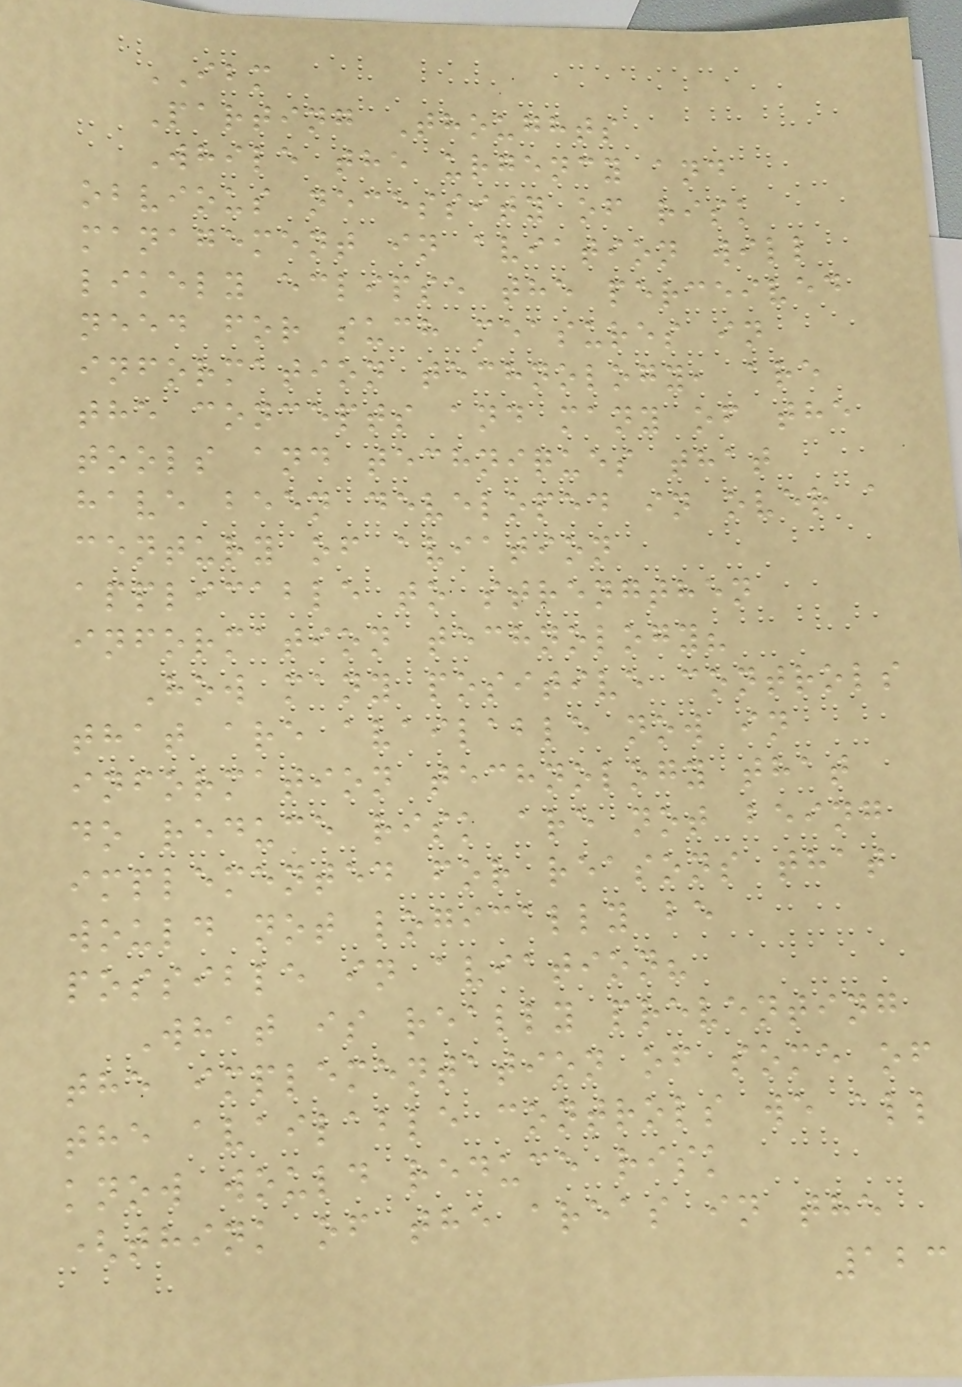IBM
Parting Thoughts
While the urgency and
obvious necessity of risk
management in aviation will
likely eclipse the perceived
need for such measures in
information technology, are
the concepts and many of the
tools and techniques that
have been developed in over a
century of aviation
applicable to strengthen
information technology?
How many positive controls
that are available now in
information technology that
do reduce risk are not being
implemented for reasons that
would not logically be
possible in aviation?
What is really preventing
the implementation of some of
the available controls we all
know would reduce risk
(think of the areas in the
123
